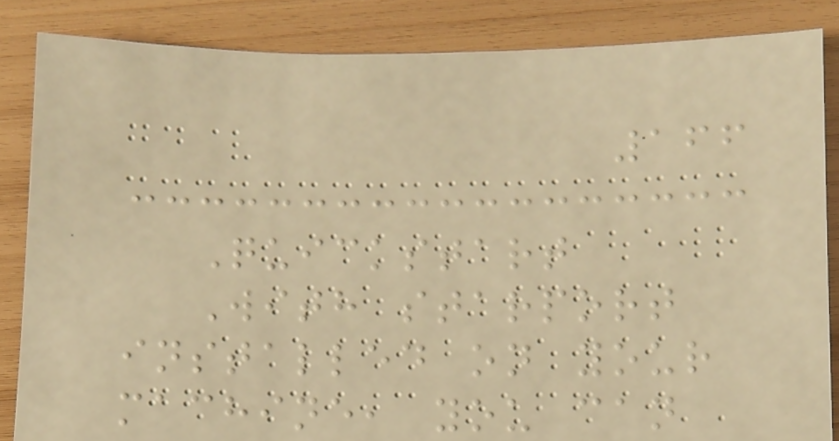166
Quickstart
With starport
installed on your
machine, you can
